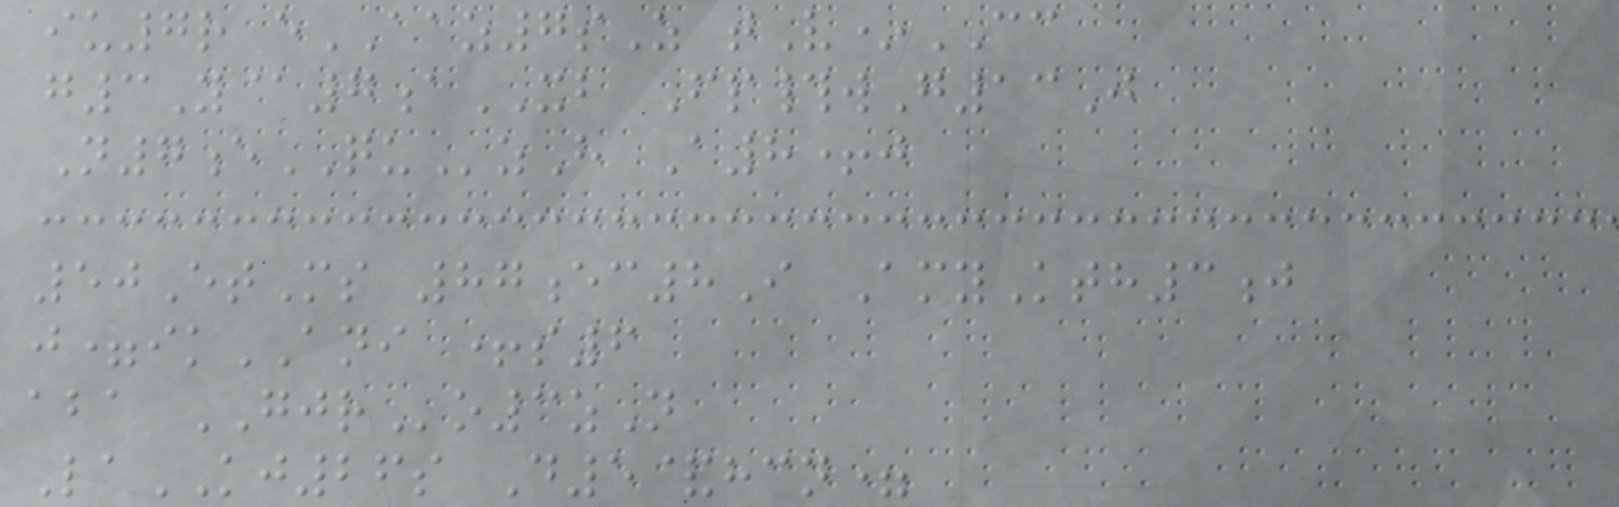iu7r eAAZ7sZ tV*CC
g3Y@7aXB Fp#wG13J
N7eQUzH A8+j
50EtMs 87ec8I AmyKth3j
j=ikANI +s6
aba GJRo3zN
LaKJ26s D5&hcn=
